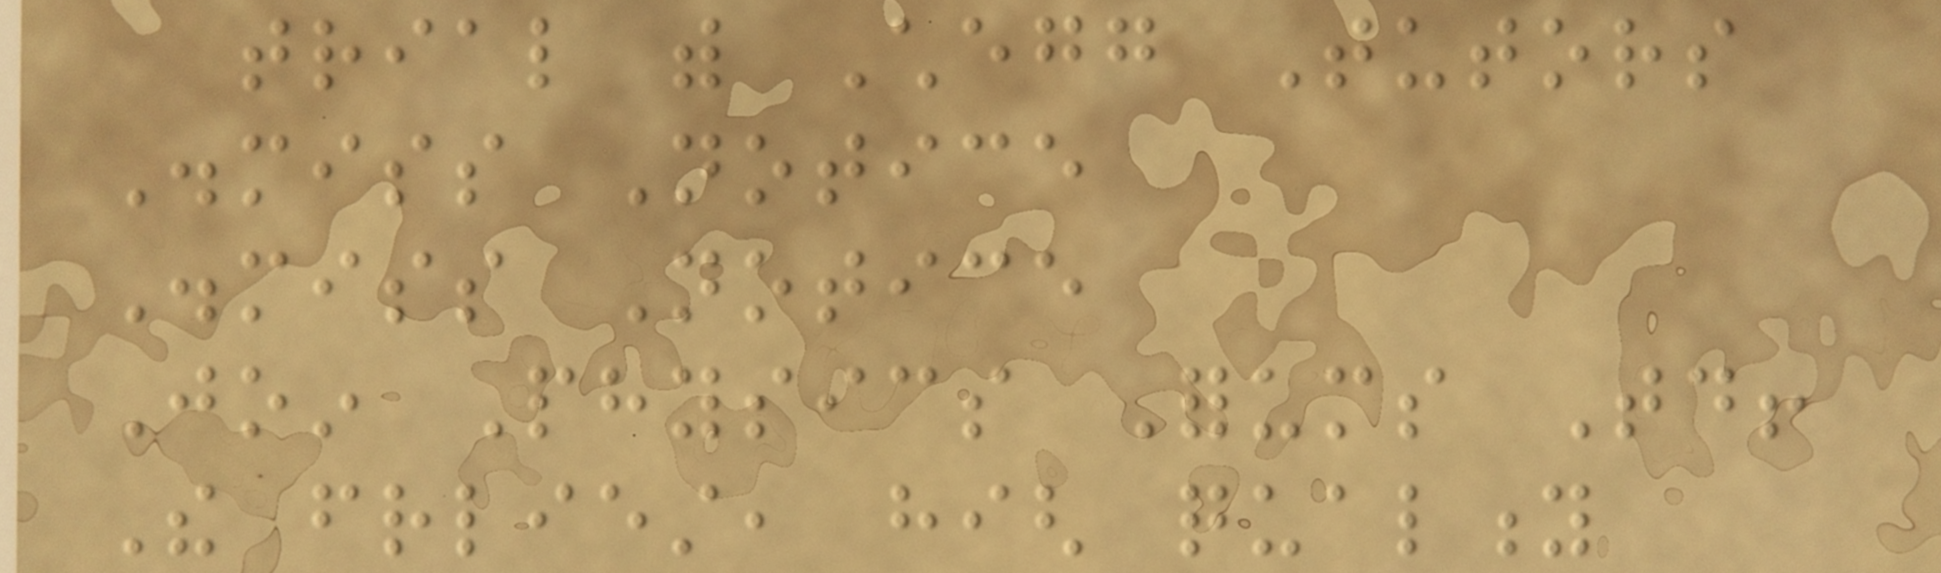trial with Chegg Tutors
Dismiss Notice
Dismiss Notice
Join Physics Forums Today!
The friendliest, high quality
